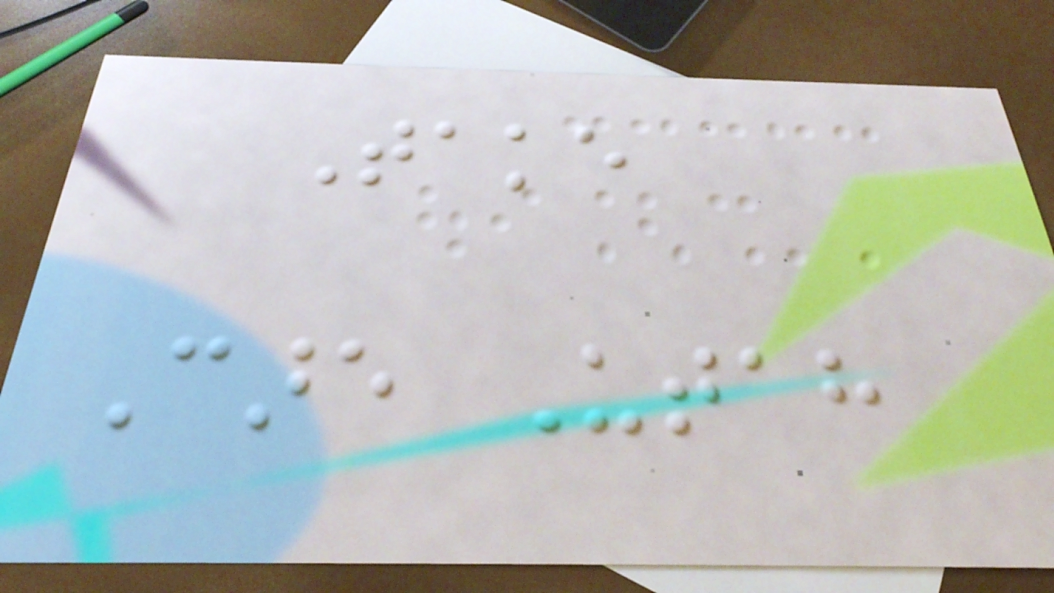Take
Care Utah
